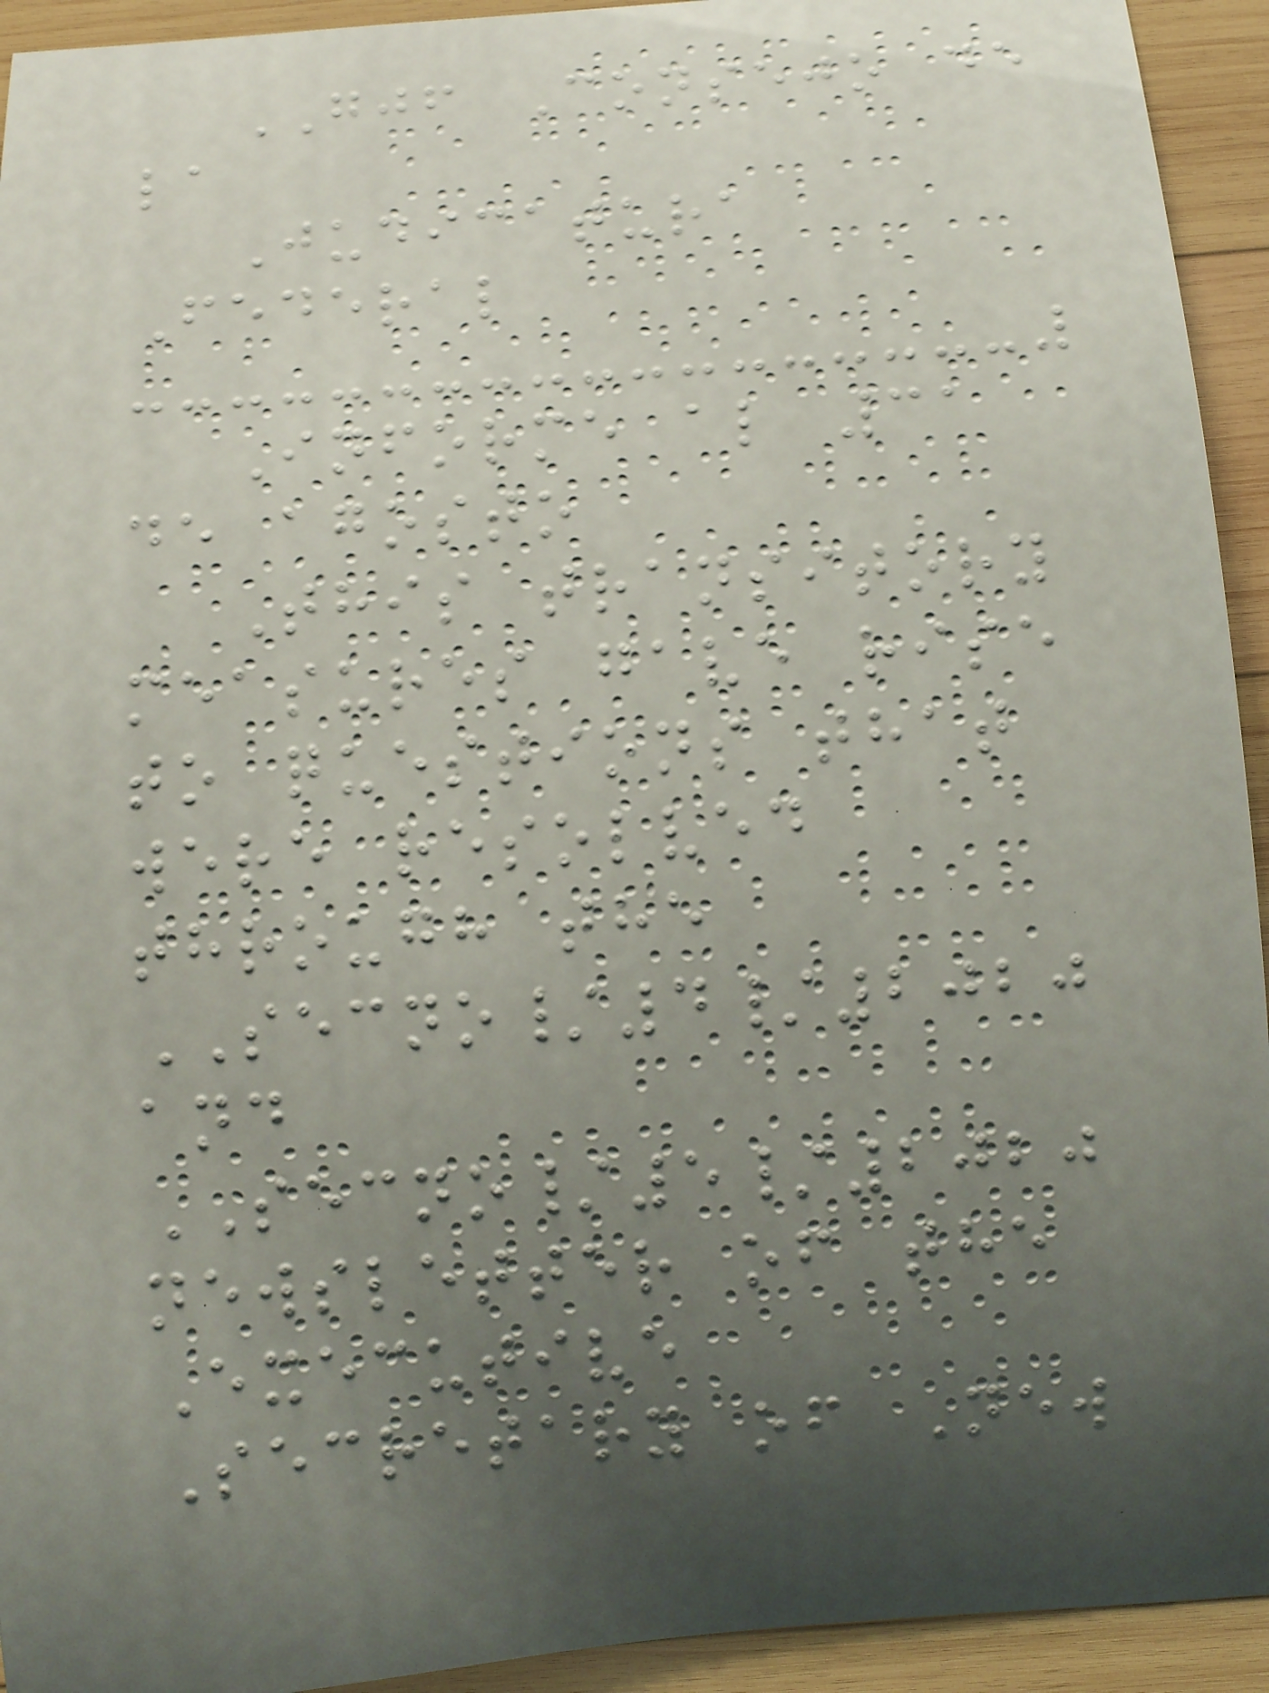GJF Consejo de
la
Judicatura
Federal
Informe al 31
de agosto
This transitory
measures gave rise
to questions that
were resolved
through the
SECNO/4/2020
and
SECNO/5/2020
newsletter of the
Executive
Secretary of New
